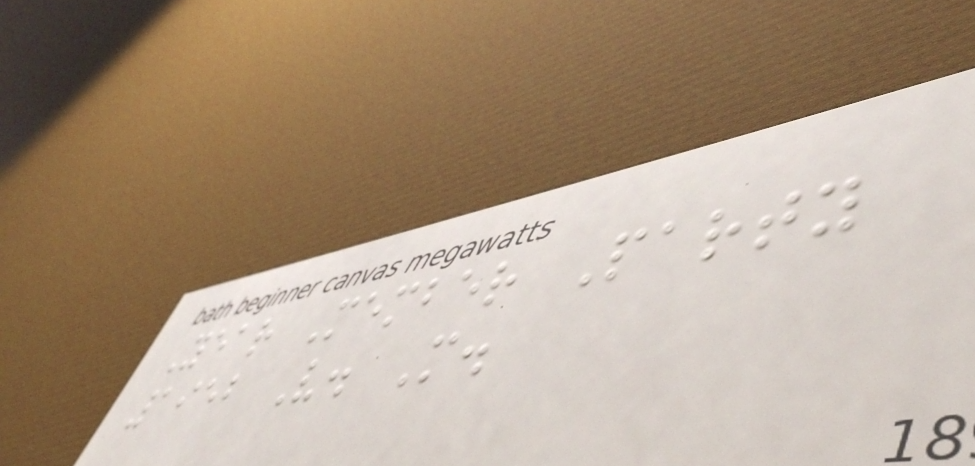Year Member Party
1952 V. M.
